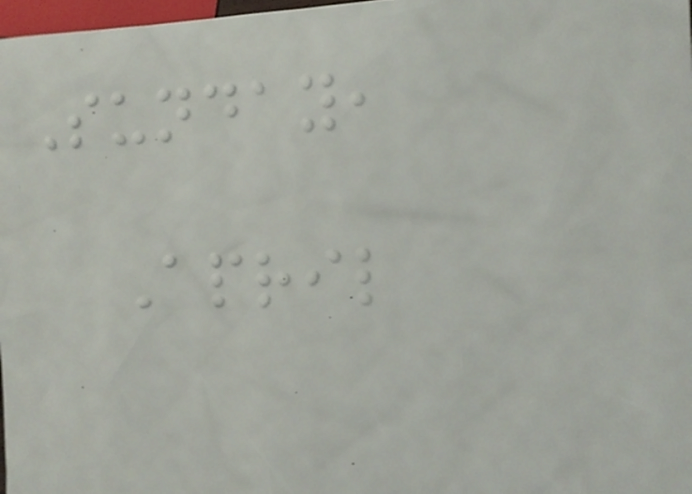Sunday,
April
